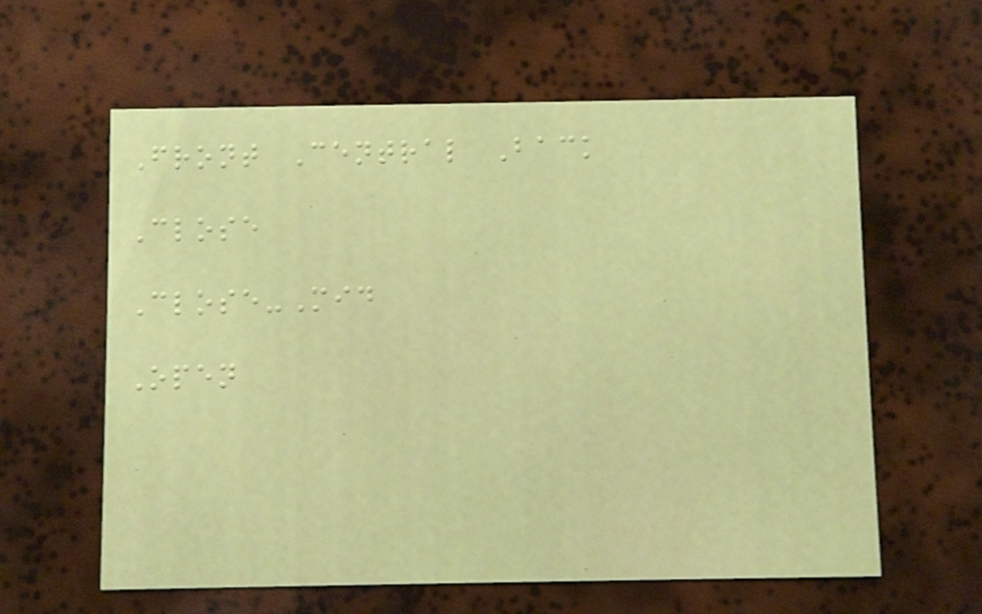Front Central Back
Close
Close-Mid
Open
